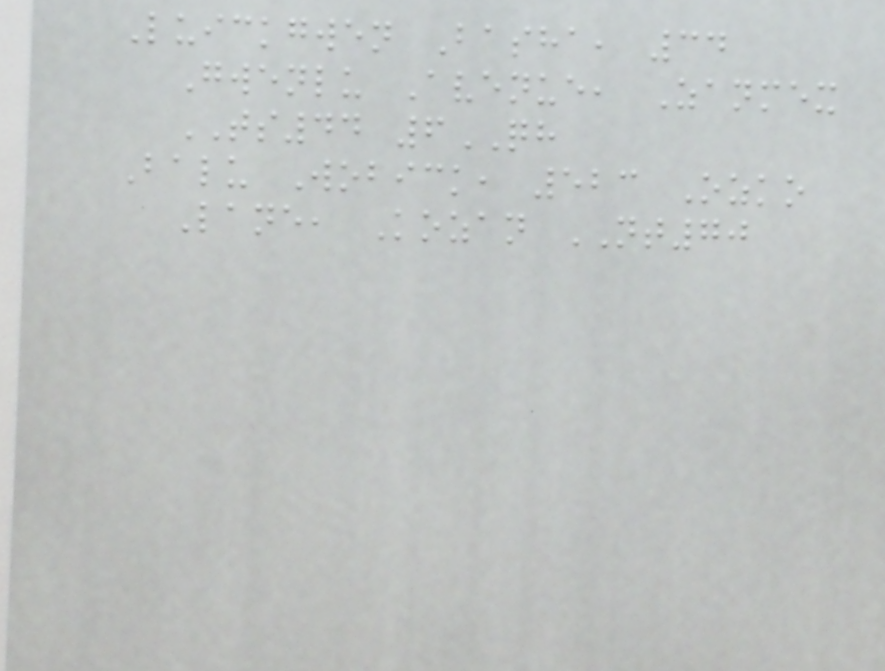Luickgwen Basha, 34
Gwenlu Avenue, Zanmex
TS44 6QH
Balu Wobick, 523 Ozko
Lane, Kozan NT70
